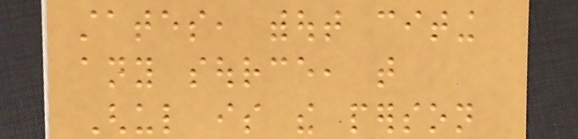states, without citing
any source, that
Ghul is the person
